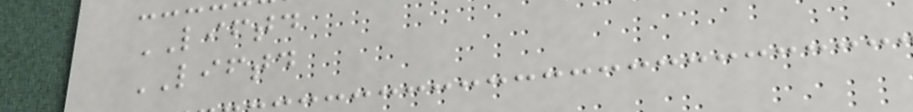LIFTD
LIFTD
